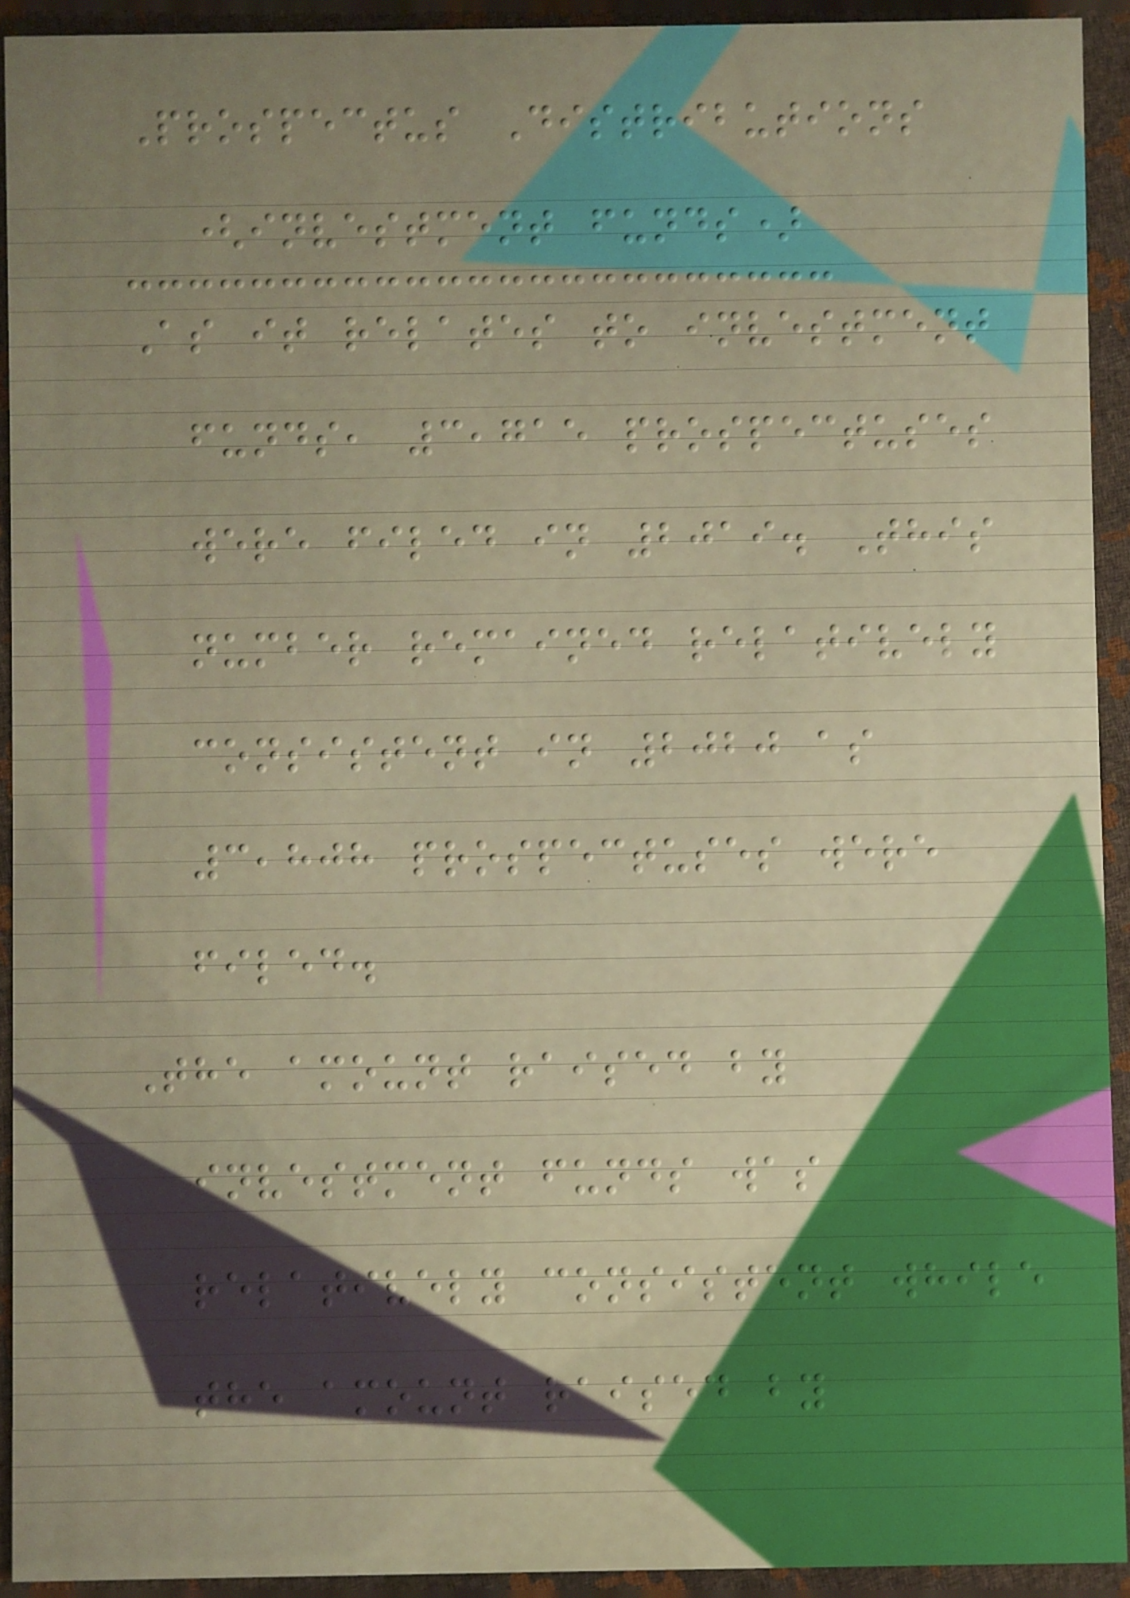Prospectus Distributions
(investment funds)
As it relates to investment
funds, 3,715 prospectuses
were filed in 2019. This
number remained relatively
consistent in 2020 as
3,808 prospectuses were
filed.
The amount raised by
investment funds was
relatively consistent while
the amount raised by
